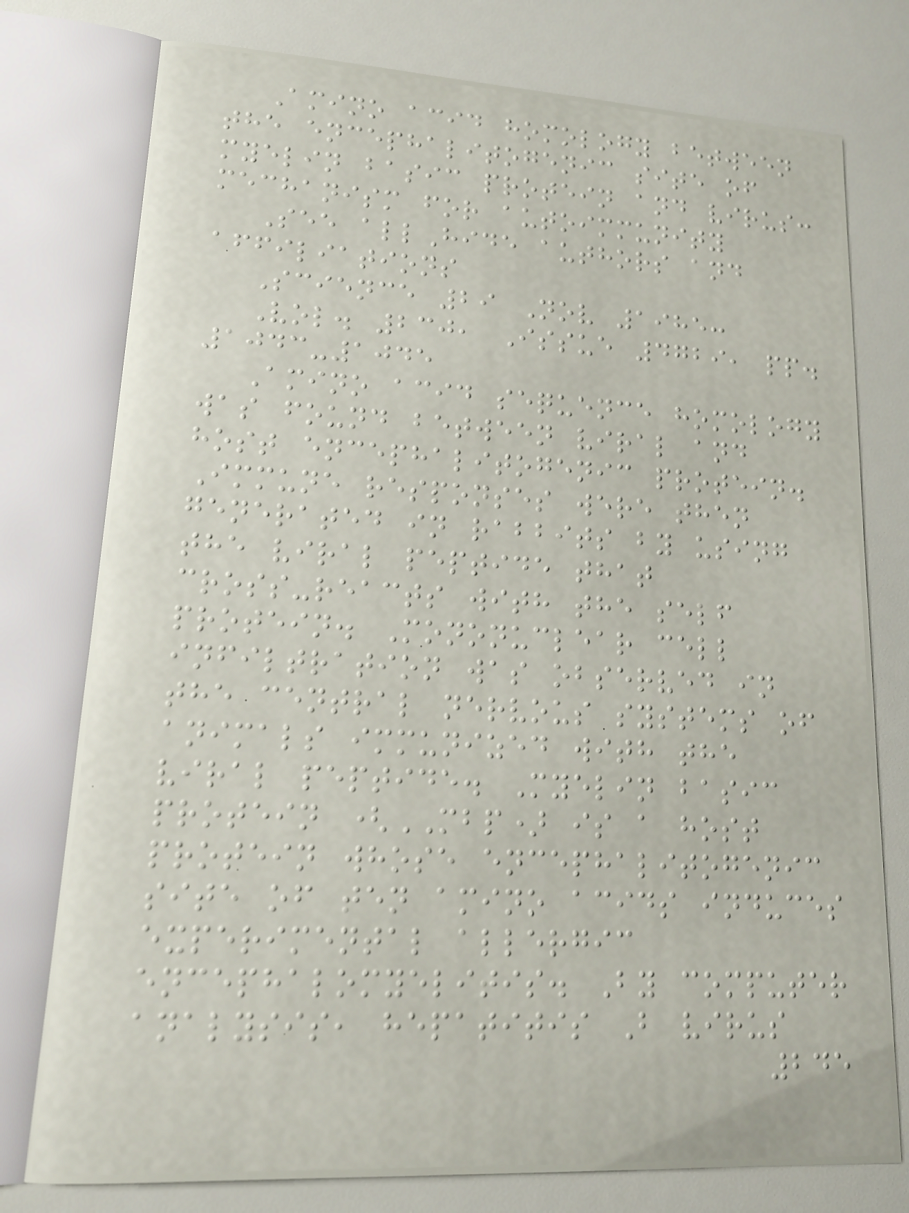Amino acid homology between
the encephalitogenic site of
myelin basic protein and virus:
mechanism for autoimmunity
See allHide authors and
affiliations
Science 29 Nov 1985:
Vol. 230, Issue 4729, pp.
1043-1045
Amino acid sequence homology
was found between viral and
host encephalitogenic protein.
Immune responses were then
generated in rabbits by using
the viral peptide that
cross-reacts with the self
protein. Mononuclear cell
infiltration was observed in
the central nervous systems of
animals immunized with the
viral peptide. Myelin basic
protein (MBP) is a host
protein whose encephalitogenic
site of ten amino acids induces
experimental allergic
encephalomyelitis. By computer
analysis, hepatitis B virus
245
